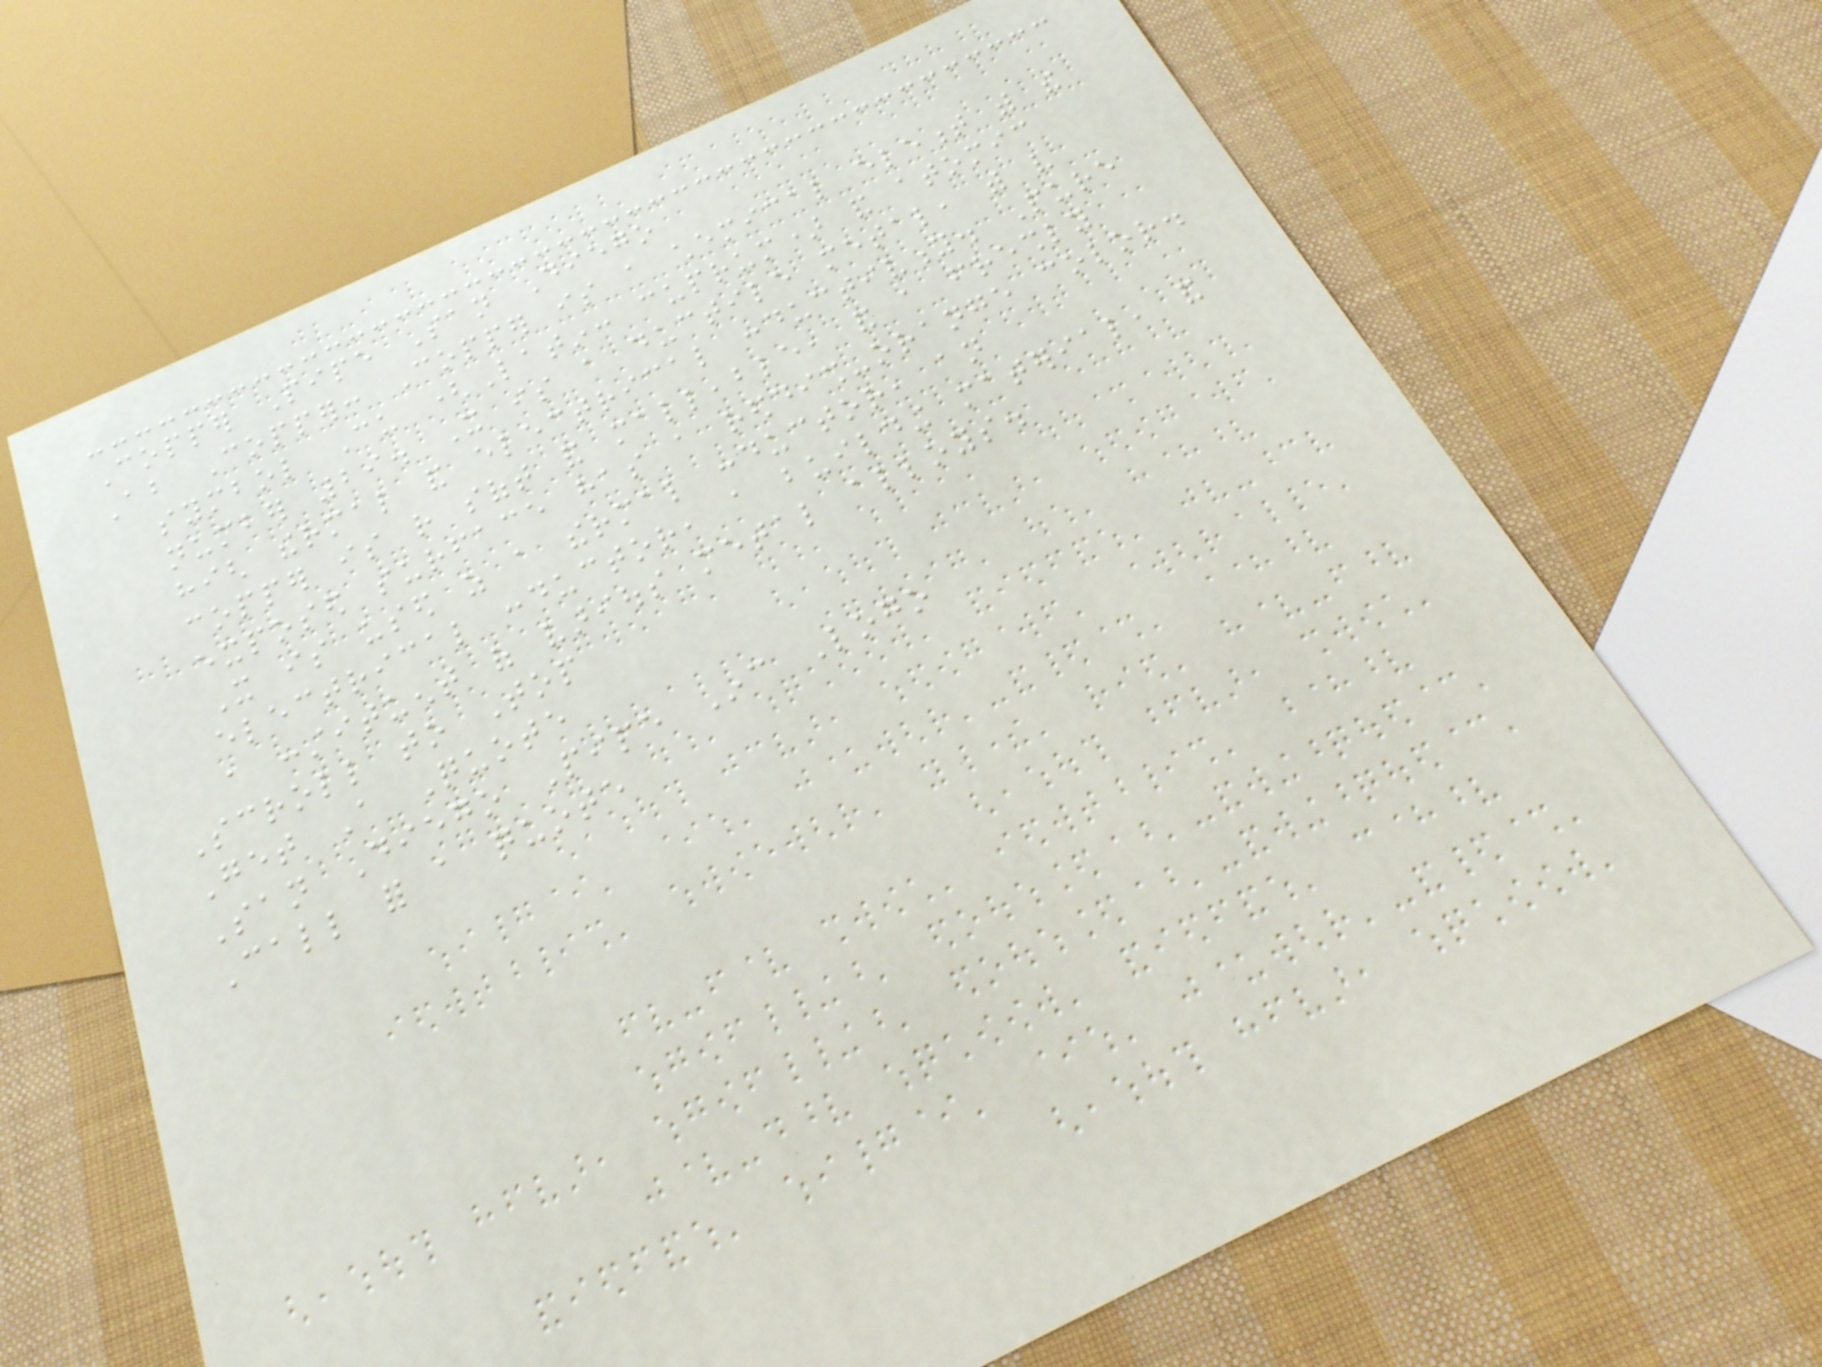Copper Pipe San Diego
About Copper: Copper is a chemical element with the
symbol Cu (Latin: cuprum) and atomic
number 29. It is a ductile metal, with very
high thermal and electrical conductivity. Pure
copper is rather soft and malleable, and a freshly
exposed surface has a reddish-orange color.
It is used as a thermal conductor, an
electrical conductor, a building material, and
a constituent of various metal alloys.
Scroll to Top
Get A Quote
San Diego Pipe Inc Logo
Call for a quote
